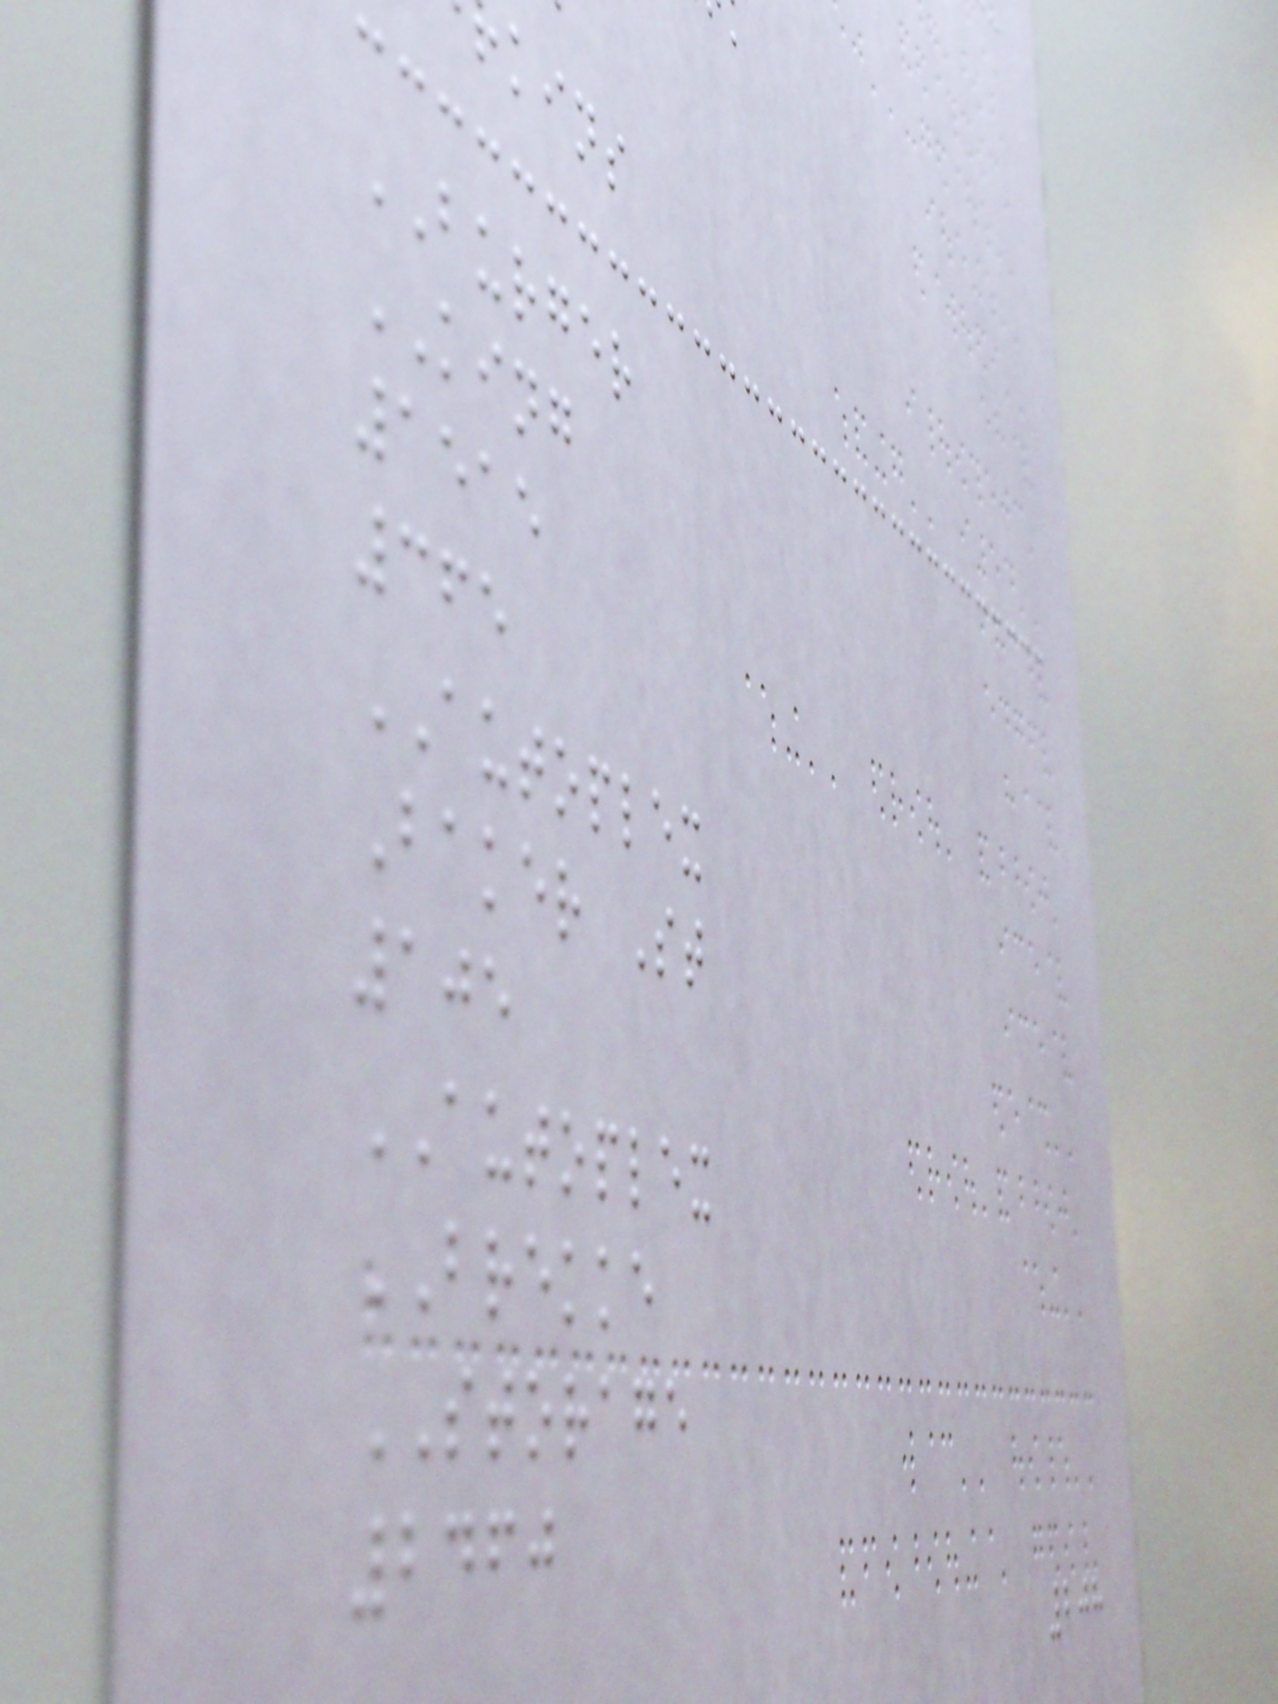kins
BURGER
KING
1515
365
AUTOPLEX
Baker St
105
AUTOPLEX
BREKKE
STORAGE
2460
208
